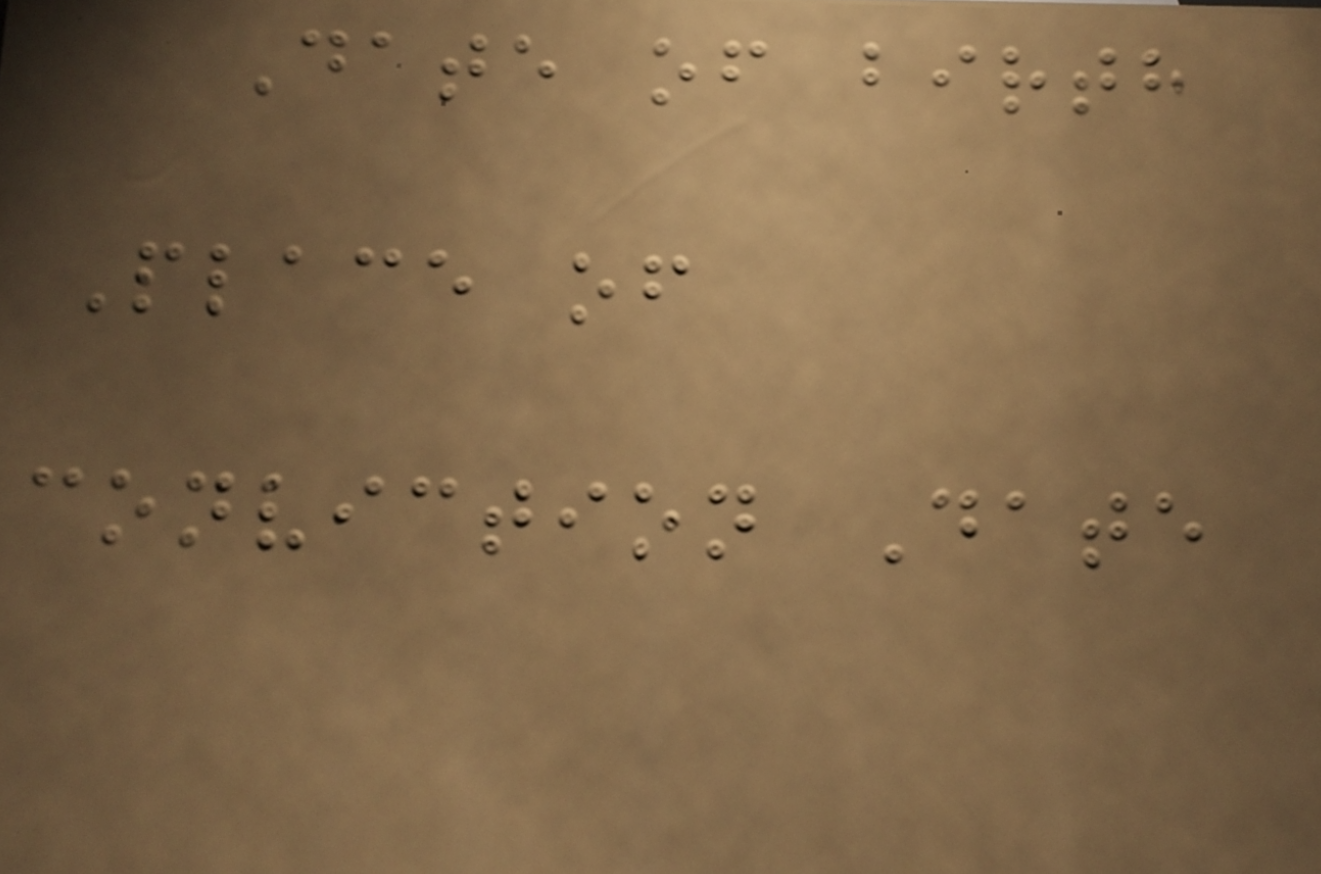Date of birth
Place of
conviction Date
